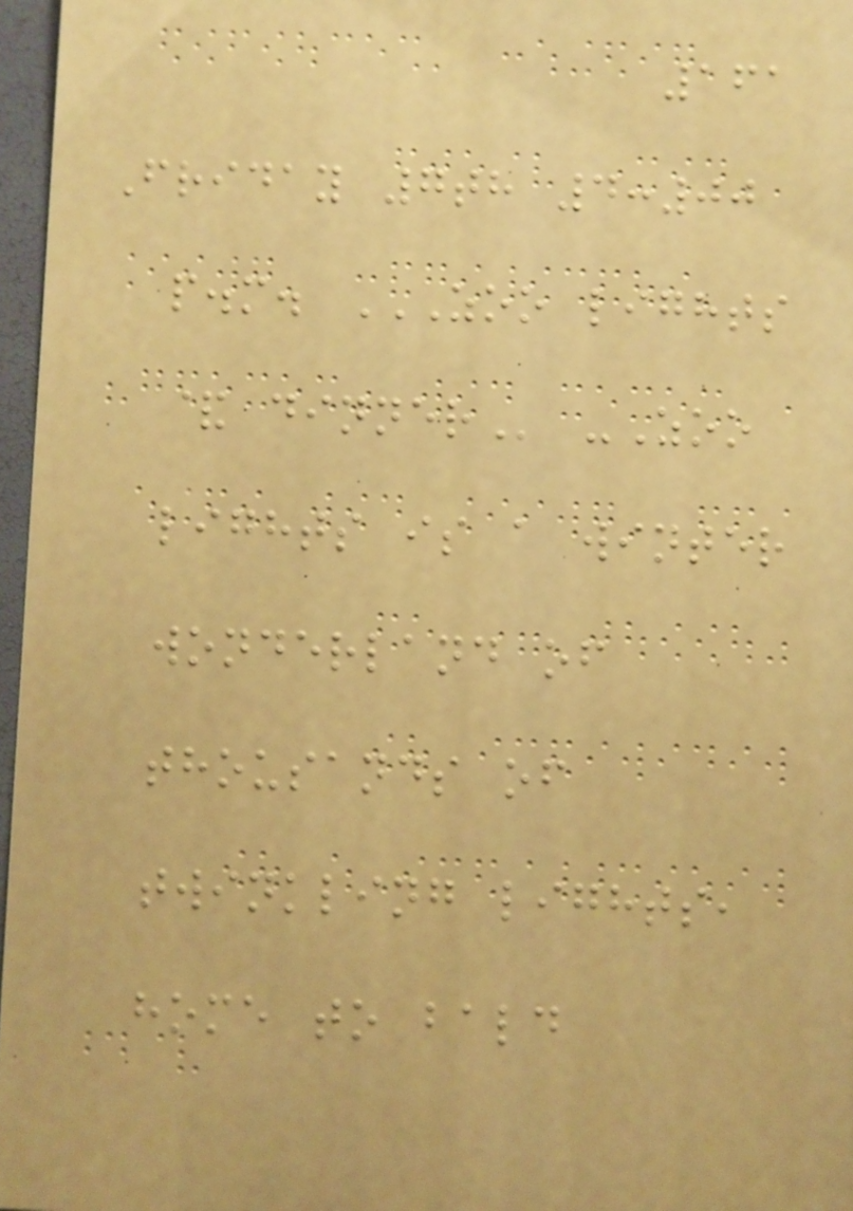161
Friday 7th 4:00
p.m. ZOO LIGHTS
& DINNER -Zoo
lights is a winter
wonderland of
thousands of
twinkling lights,
home to bald
